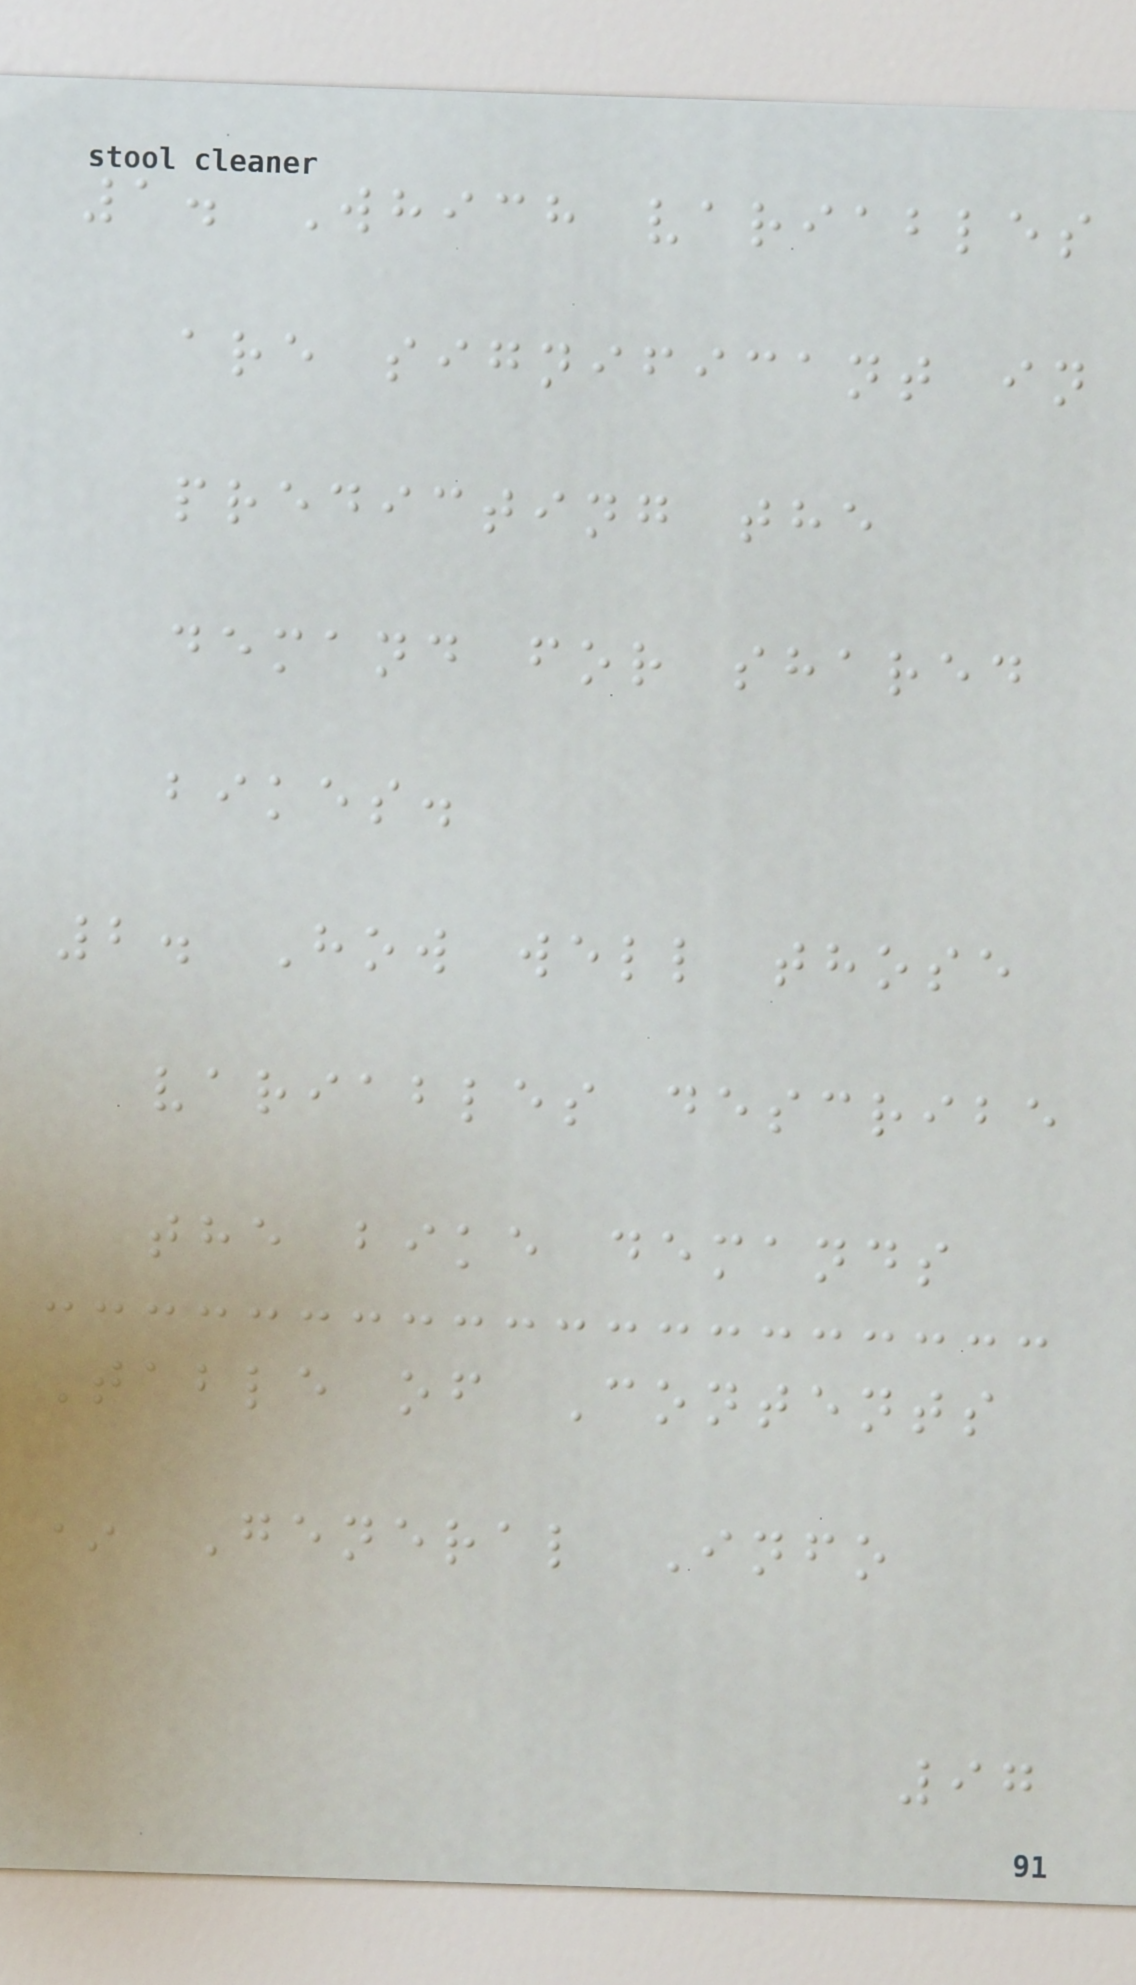1. Which variables
are significant in
predicting the
demand for shared
bikes.
2. How well those
variables describe
the bike demands
Table of Contents
* General Info
97
